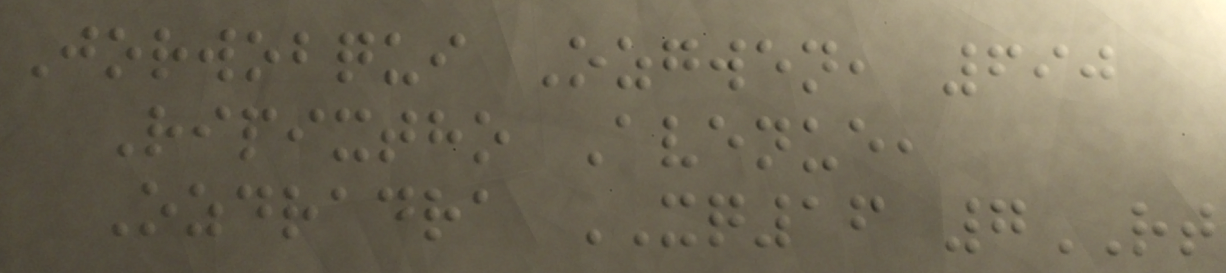Jorwobqui Ozgwen, 690
Ripixtho Avenue,
Ozdradra XQ16 7RT
